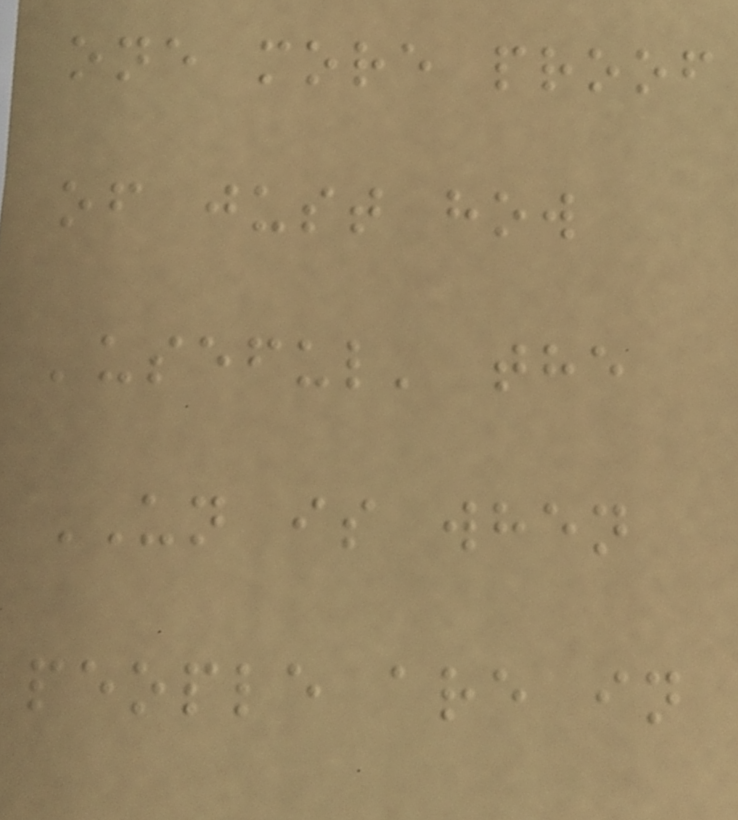one more proof
of just how
'useful' the
UN is when
people are in
